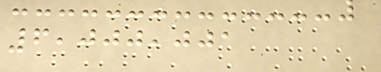6,000,001
